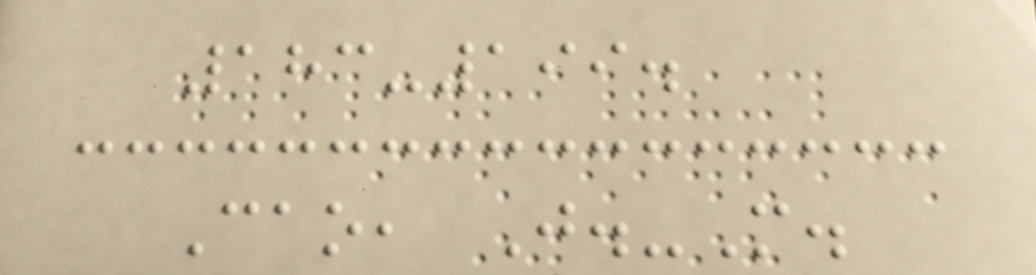183-199.
Cao, J.-M.
